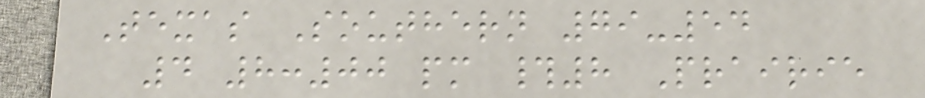Texas Southern 79-54
4 8:00 pm #8 Prairie
